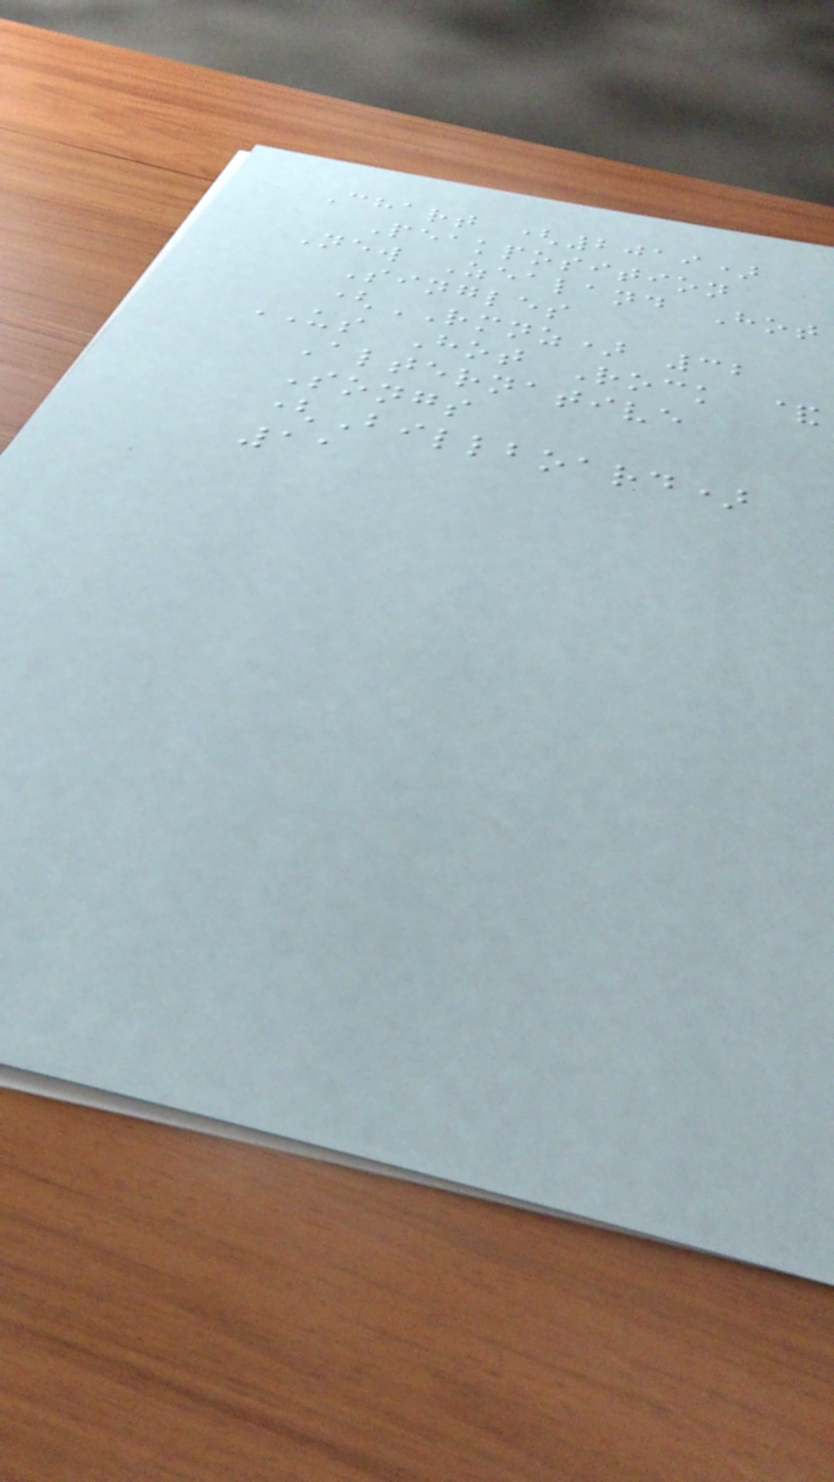Chart (2019)
Peakposition
New Zealand Hot
Singles
(RMNZ) 32
US Hot Rock &
Alternative
Songs
(Billboard)
11
